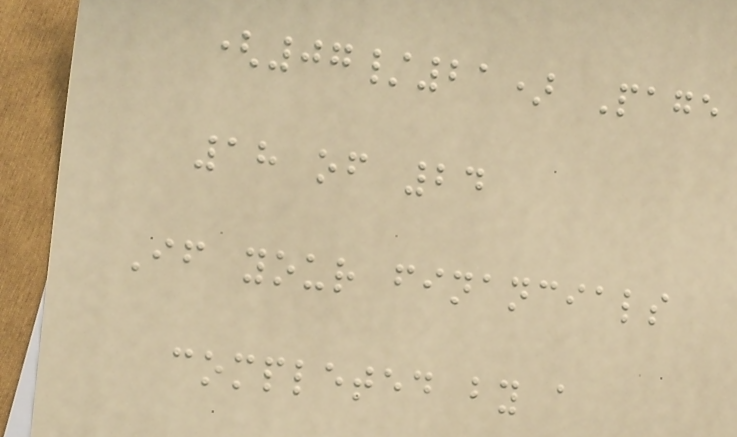(07/21) Page
18 of 24
If your financials
completed by a
